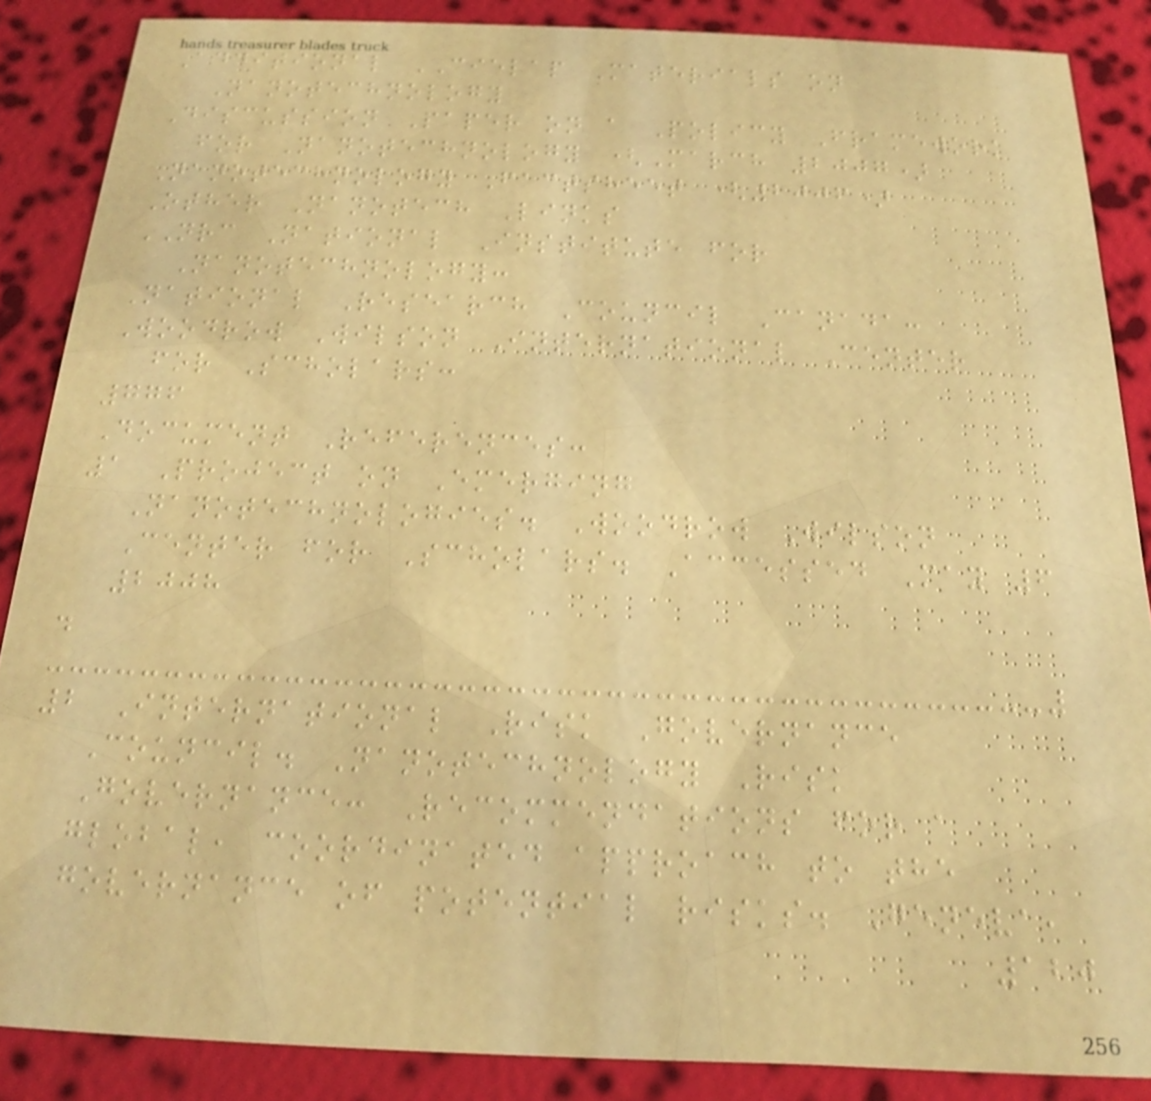Additional CIELAP Materials on
Nanotechnology
Discussion Paper on a Policy Framework
for Nanotechnology (March 2007)
Nanotechnology Factsheet (2006)
Other Nanotech Links
NRC National Institute for
Nanotechnology:
National Research Council Canada:
Woodrow Wilson International Center
for Scholars:
776
Document References:
1 Project on Emerging
Nanotechnologies. Woodrow Wilson
Center for Scholars. Accessed May 6
2008
.
2 International Risk Governance
Council. Nanotechnology Risk
Governance: Recommendations for a
global, coordinated approach to the
governance of potential risks. Geneva,
120
